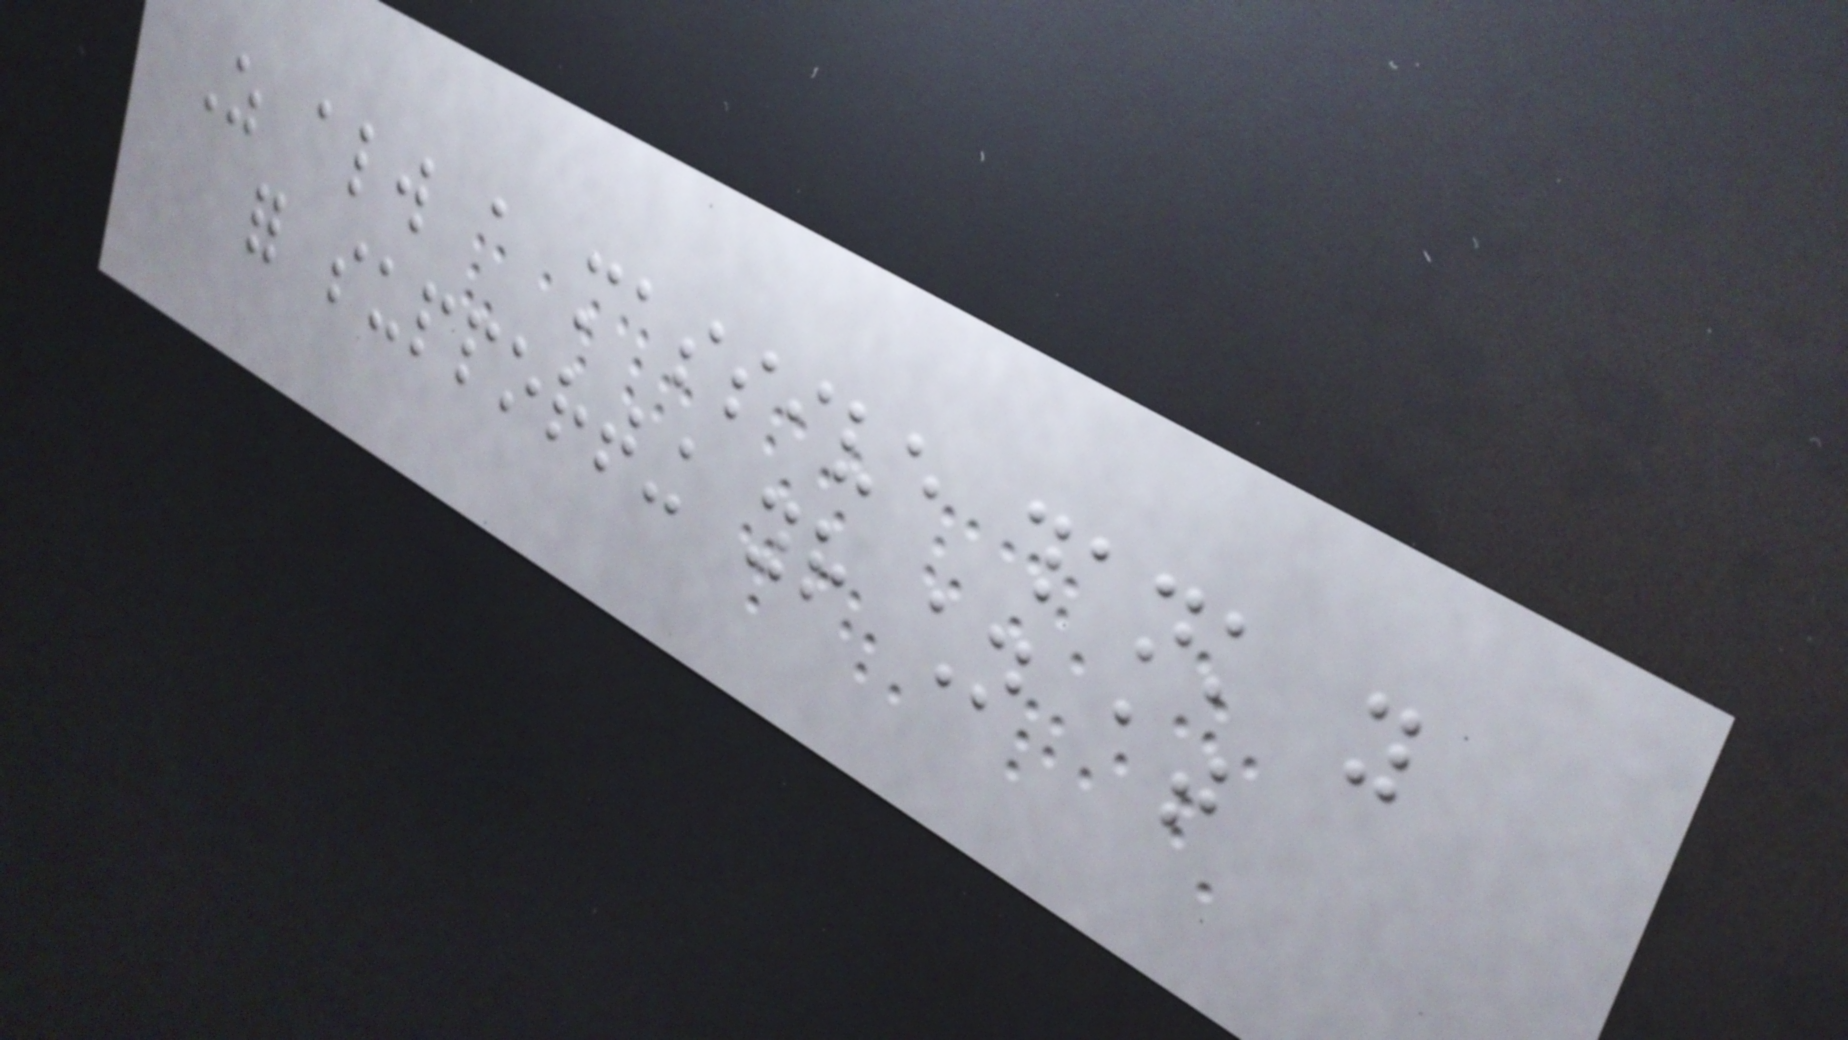As always a massive thank you
for supporting your children at
